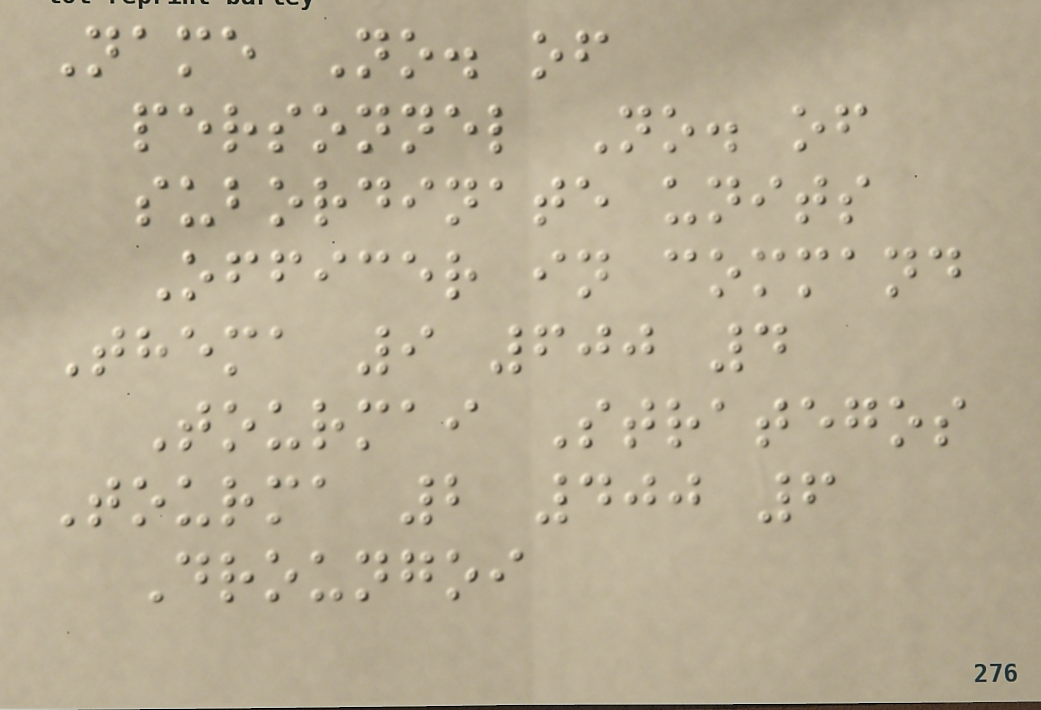Name No. of
personnel No. of
subordinate units
Officer in command
Thema 9 600 4
Tourmai Strategos
Tourma 2 400 6
Droungoi
